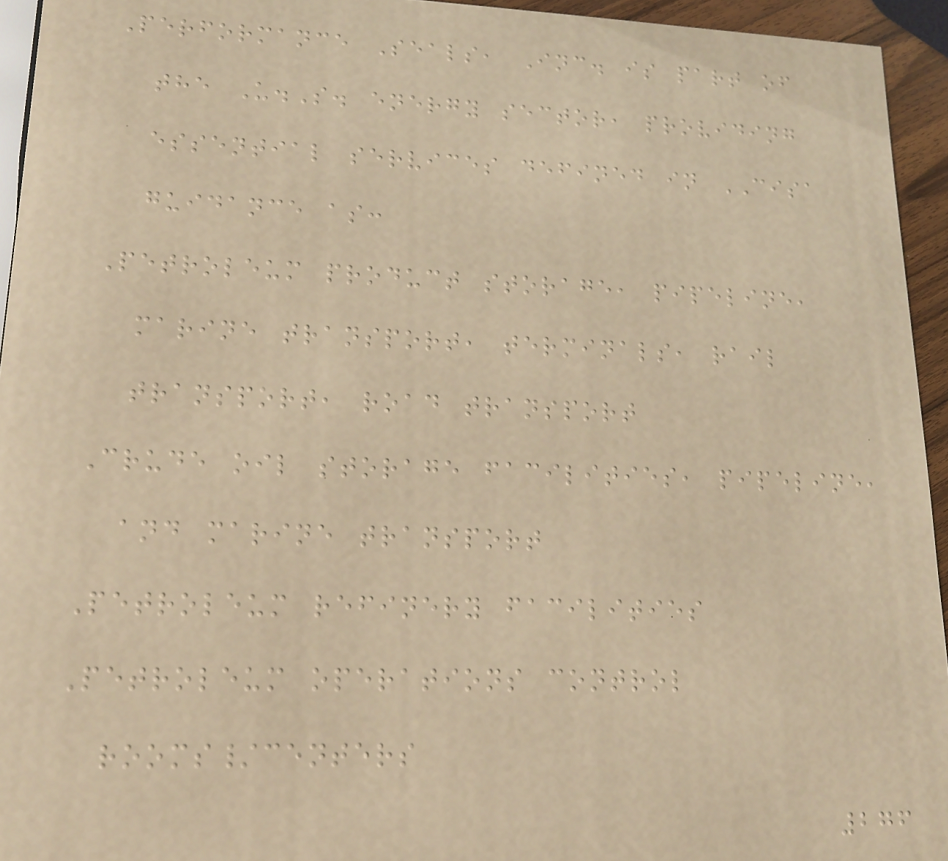Performance Seals, Inc. is part of
the U.S. energy sector, providing
essential services defined in CISA
guidance as:
Petroleum product storage, pipeline,
marine transport, terminals, rail
transport, road transport
Crude oil storage facilities, pipeline,
and marine transport
Petroleum refinery facilities
Petroleum operations control
rooms/centers
276
